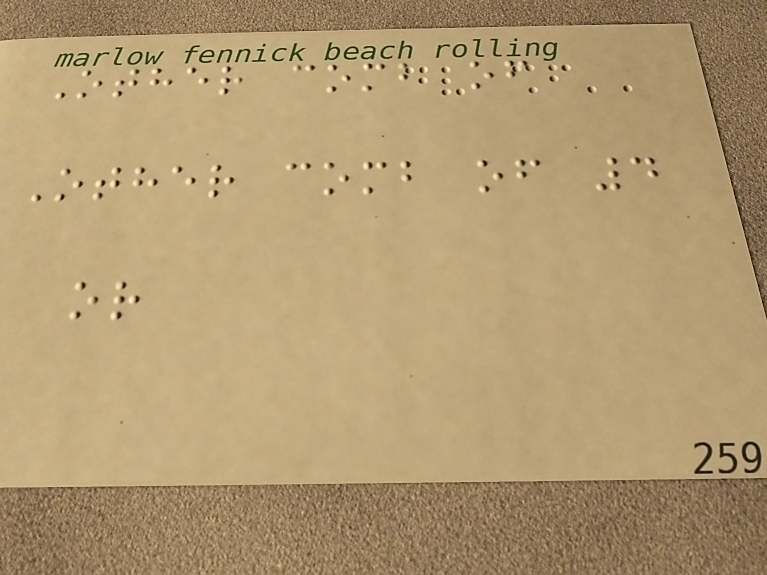Other comb of
Other comb of 4
or
